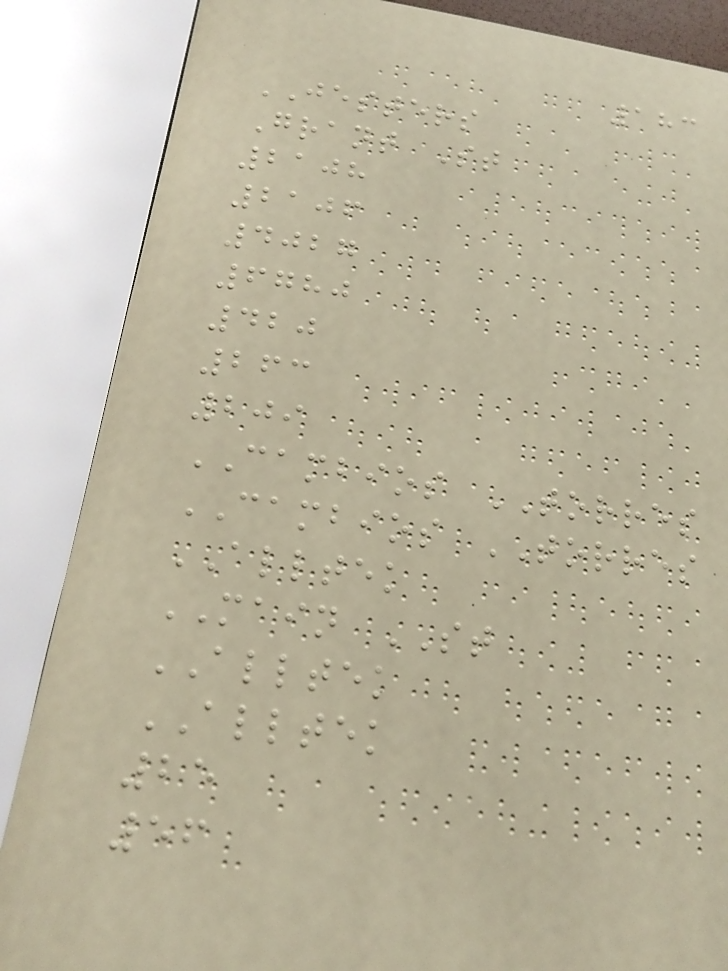183
JESTERS
Grant St
2108
2106
4027
6780
420
263
209
CAMBIOS TORRES
CAMBIOS TORRES
ALLTEK
MAIN ST
ALLTEK
ALLTEK
25
56
